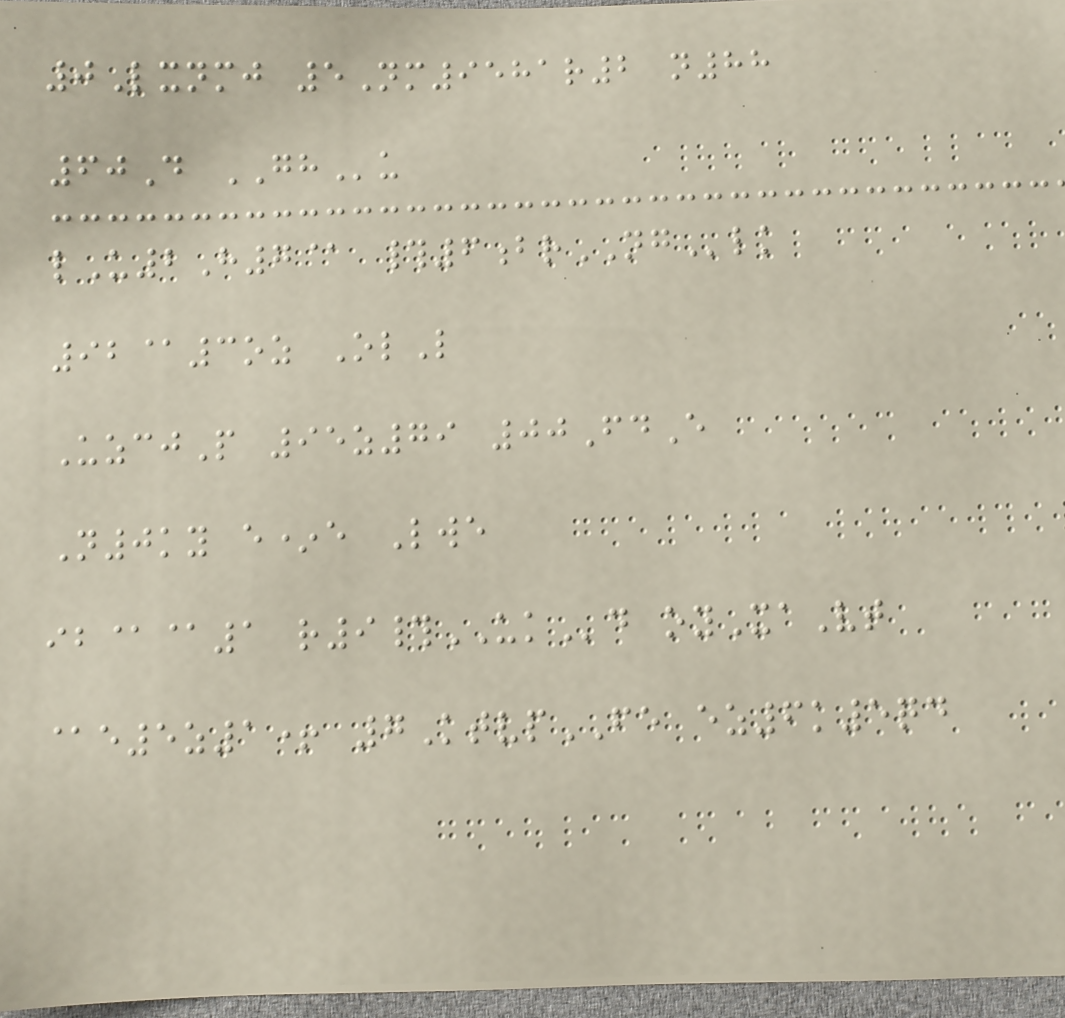0Lxnmj 5Nm9581r2 n88
60D GHu
lU2H7@ #6brNGlk
92@3oz OlL
UzcjP 95z79 00FdE
N0ky e*e Lwe
ib@@1 r9#UKd oyXaVt
@e5z1+ 7KtvpFE ez6k5qd
